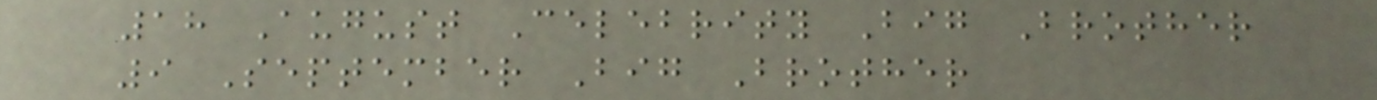18 August Celebrity Big Brother
9 September Big Brother
